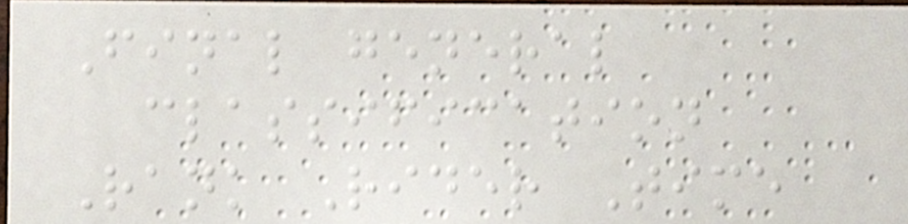Final general
classification
Rank Rider Time
